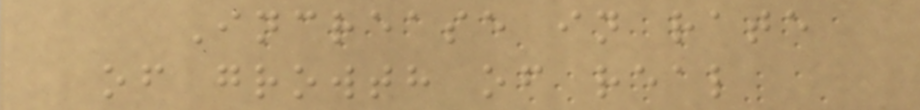Increase in rate
of growth of real
